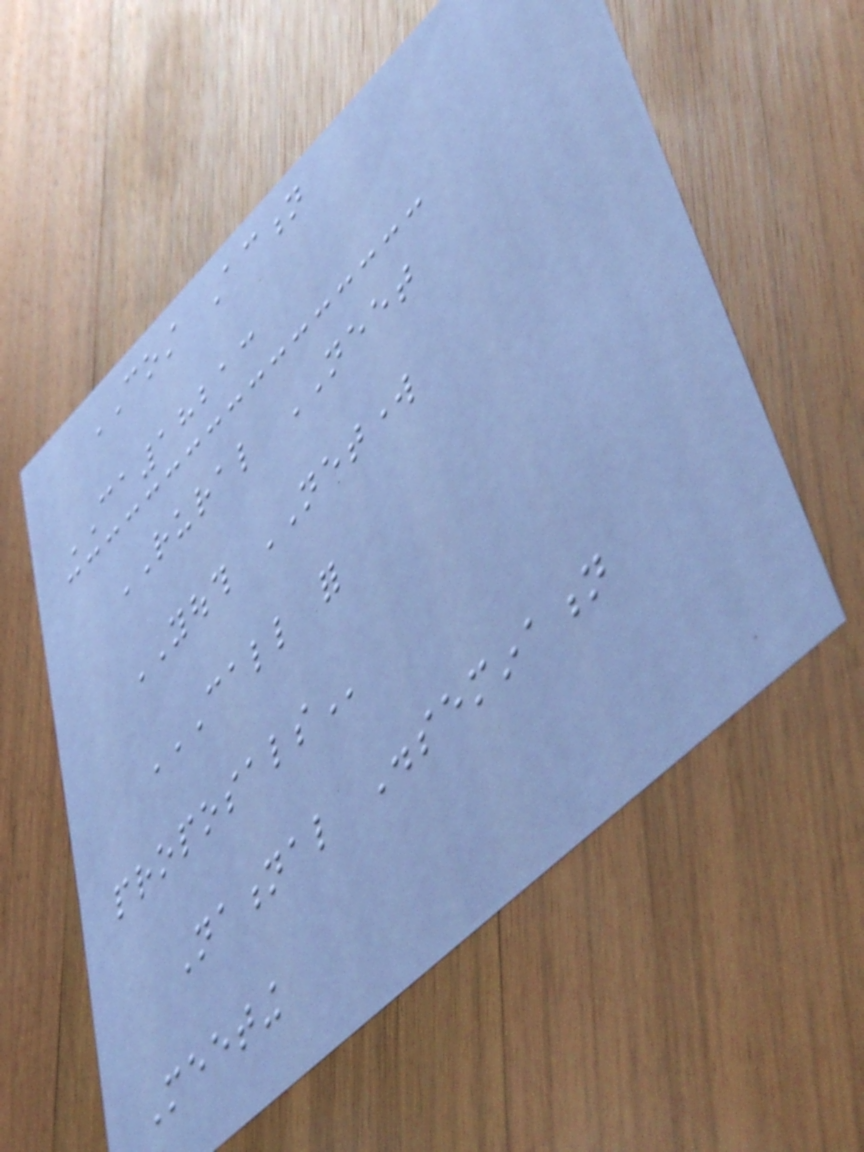COST Action
CA18213
RURAL NEET
YOUTH NETWORK
CALL FOR
PROPOSALS
National Dissemination
Meeting
